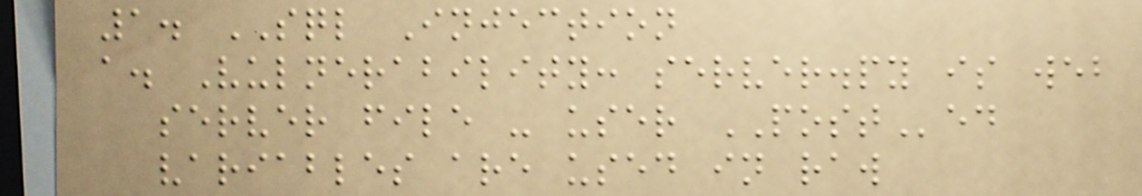1. SQL Injection
a. Vulnerability: server.py is web
server file - user POSTed
variables are used in raw
